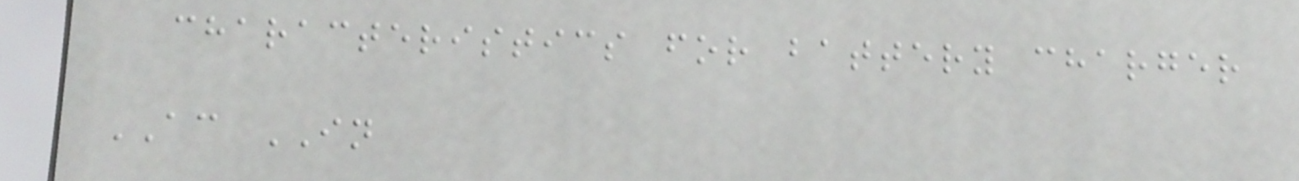characteristics for battery charger
AC IN
